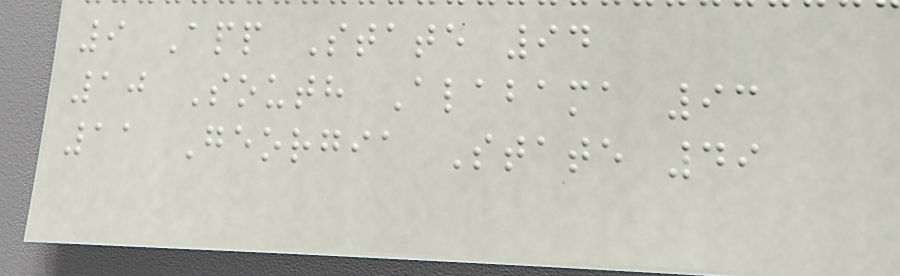9 App State 94
10 South Alabama 93
11 Georgia State 49
